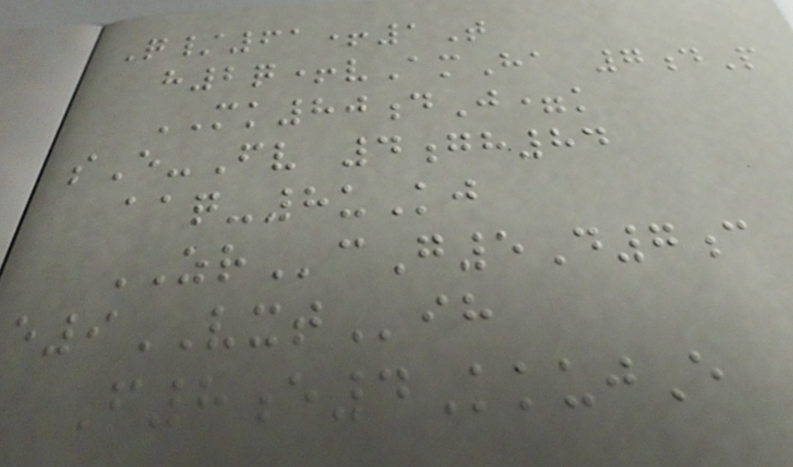Q/61+1T
h2q+vAmHa 7dP
MK80dJ=k
sE-Fv 4gh84
aaq-8uKj
ZRcG5D7c
e9VXTih
F8e4KkujE
